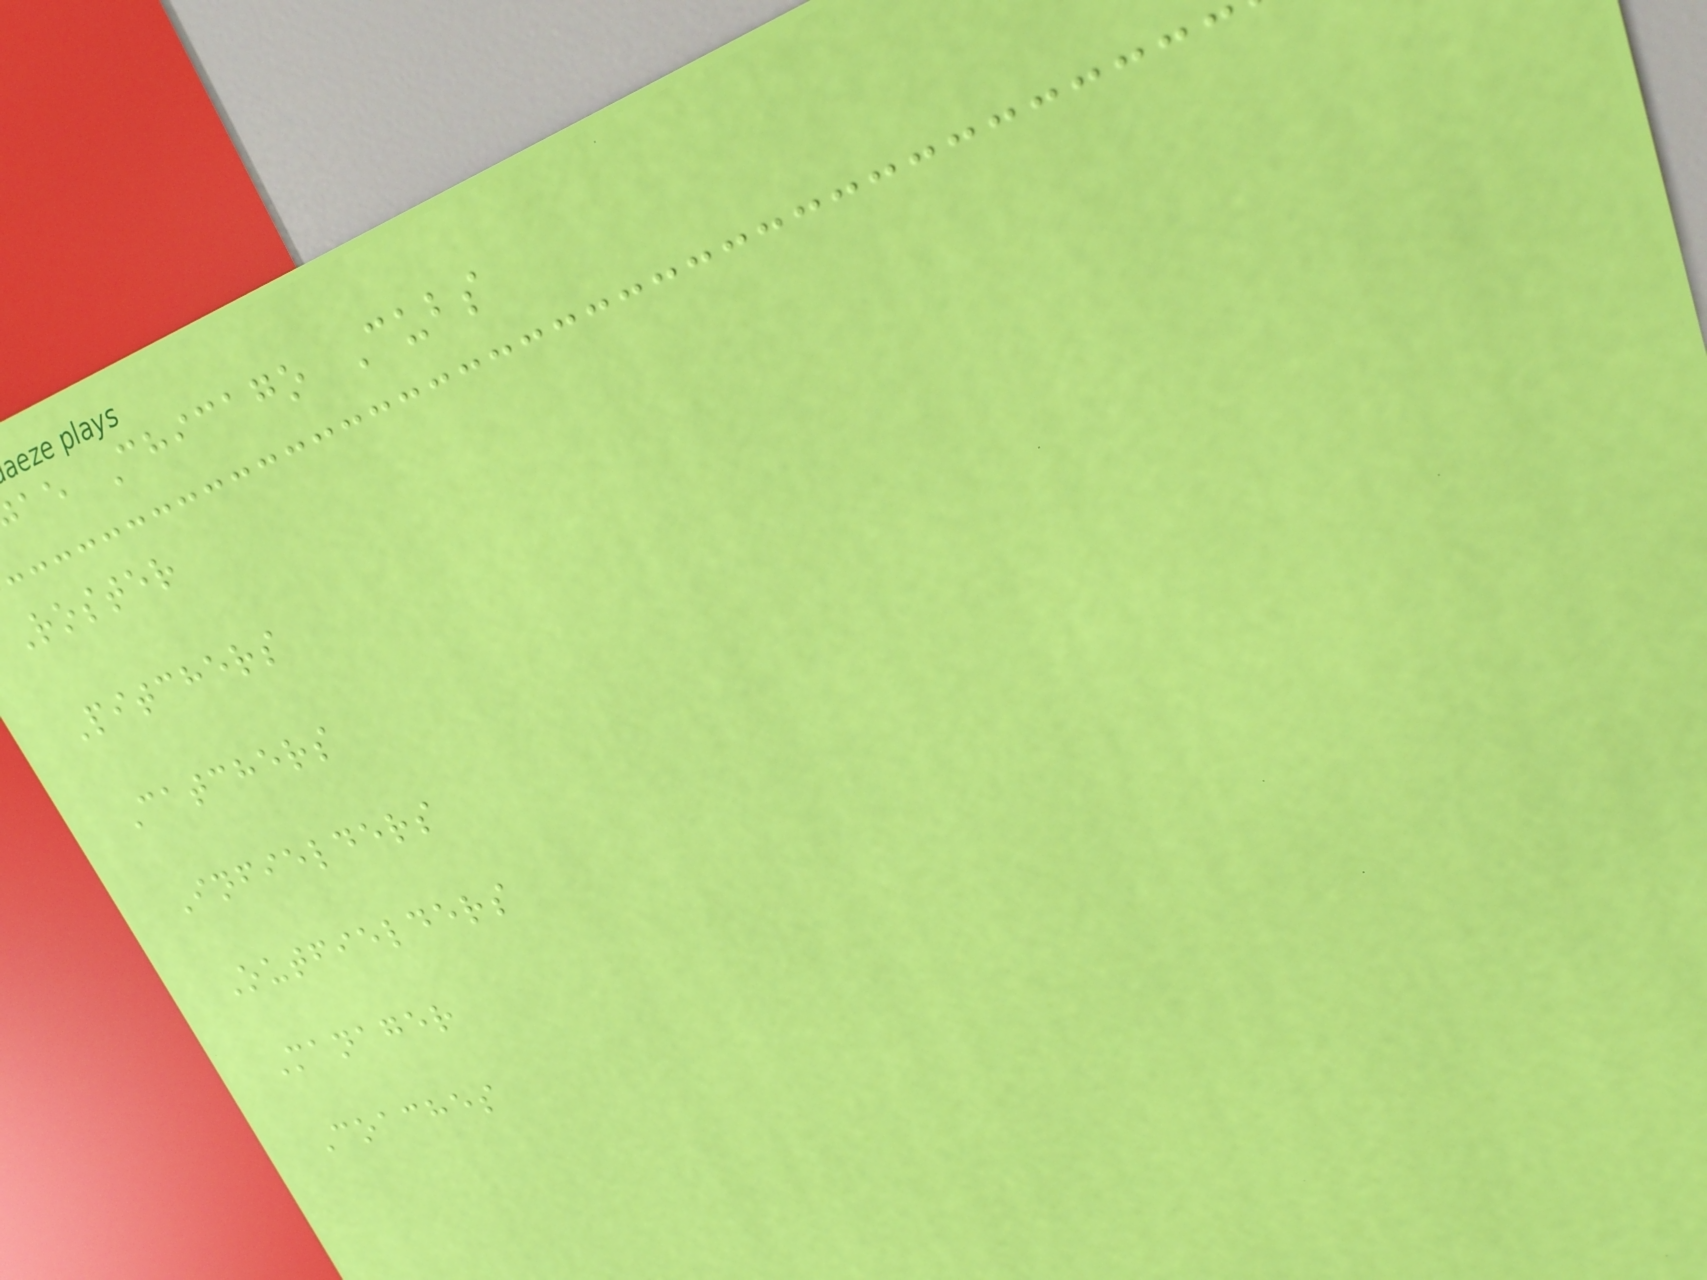ae Chicago Cubs
Roster
Pitchers
Catchers
Infielders
Outfielders
Manager
Coaches
